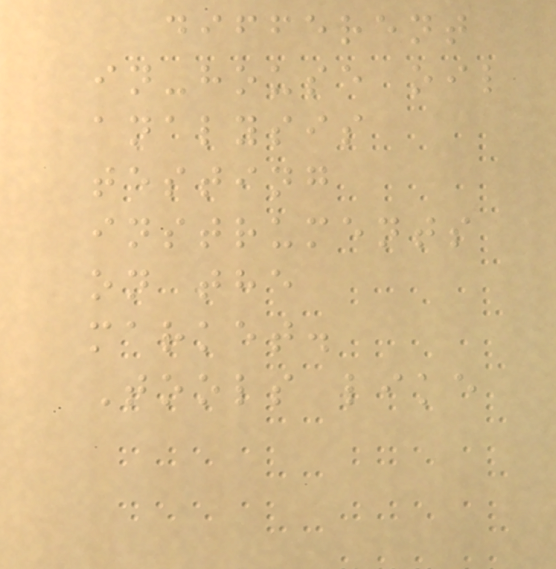different
in-house oil
analysis
testing
instruments
on the
market.
Tools like
